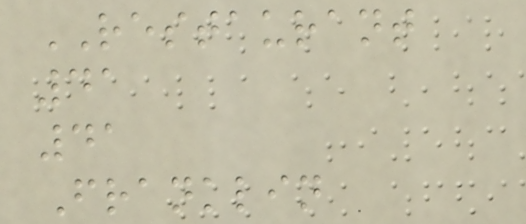RESTAURANT
41
41
Franklin
